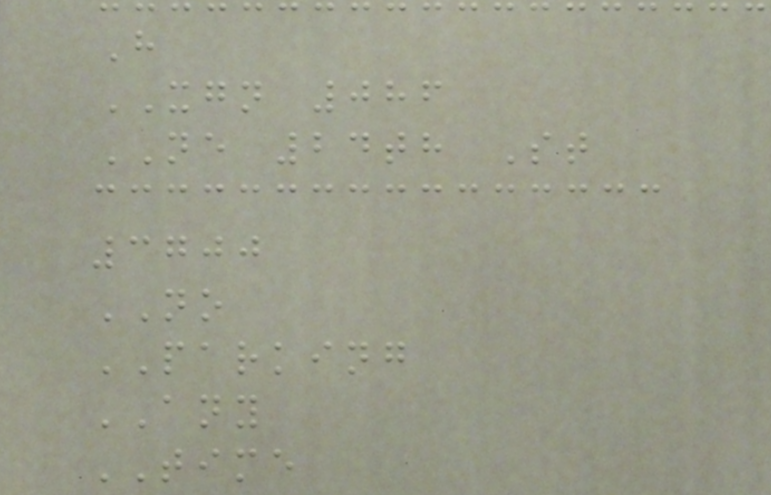H
XGN 086
NE 24th St
3700
NO
PARKING
ANY
TIME
